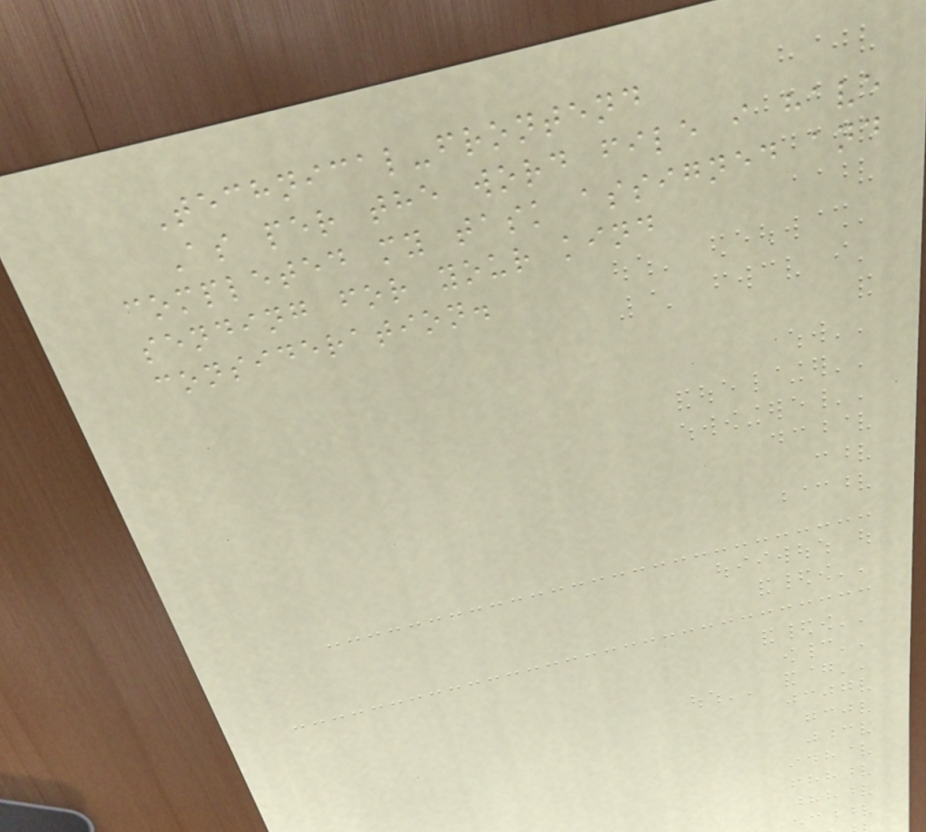Technical-frontend
As per the word file i have
completed my task assigned and
sending for your kind
consideration.
